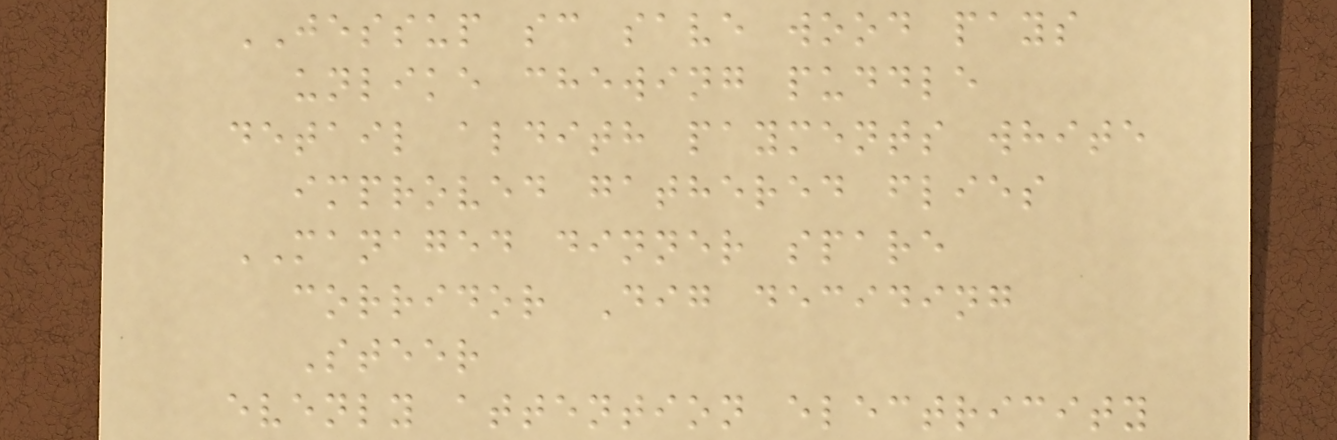JESSUP sc save wood pays
unlike chewing puddle
detail aldith payments white
improved gathered flies
MANAGED dinner spare
corridor Dig deciding
Steer
evenly attention electricity
